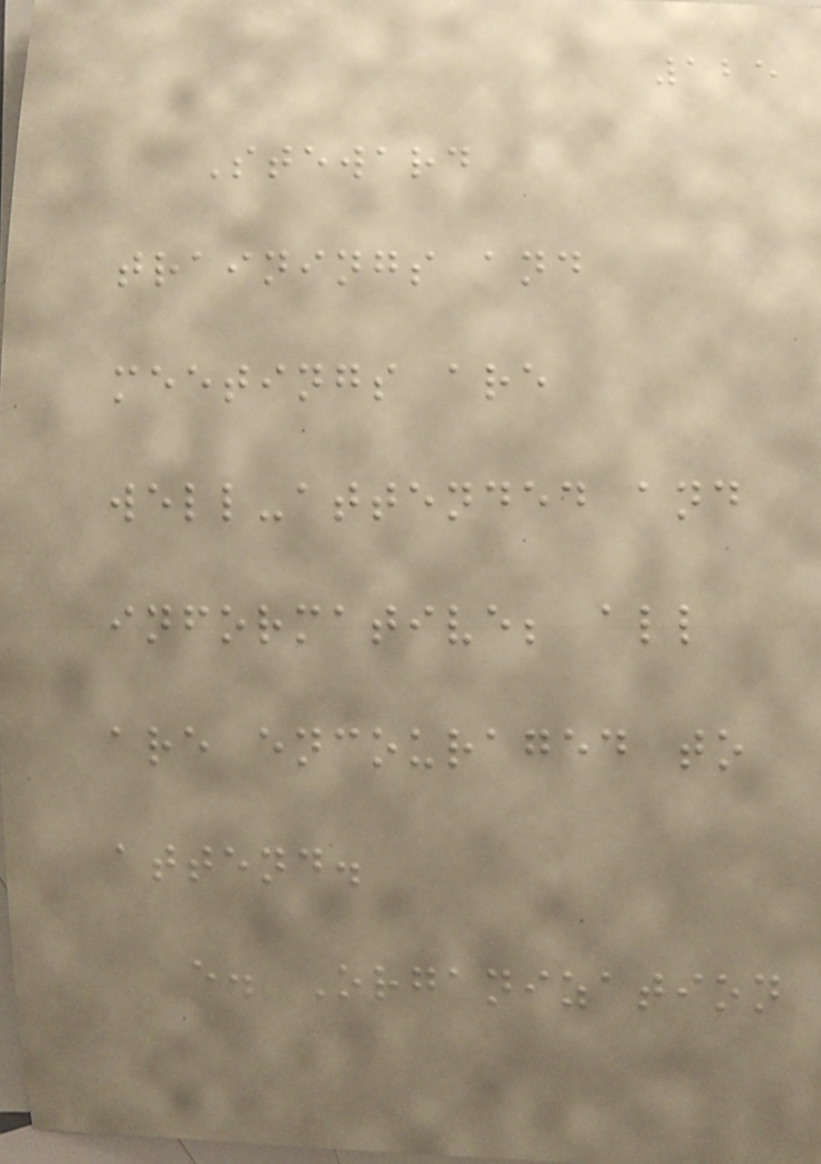125
Steward
trainings and
meetings are
well-attended and
informative; all
are encouraged to
attend.
e. Organization
